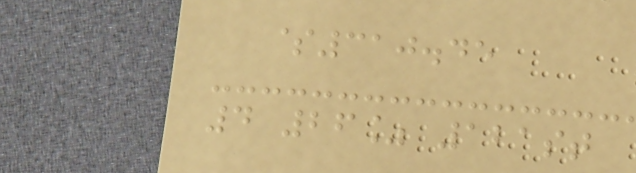$310.45
4 26% 121st
